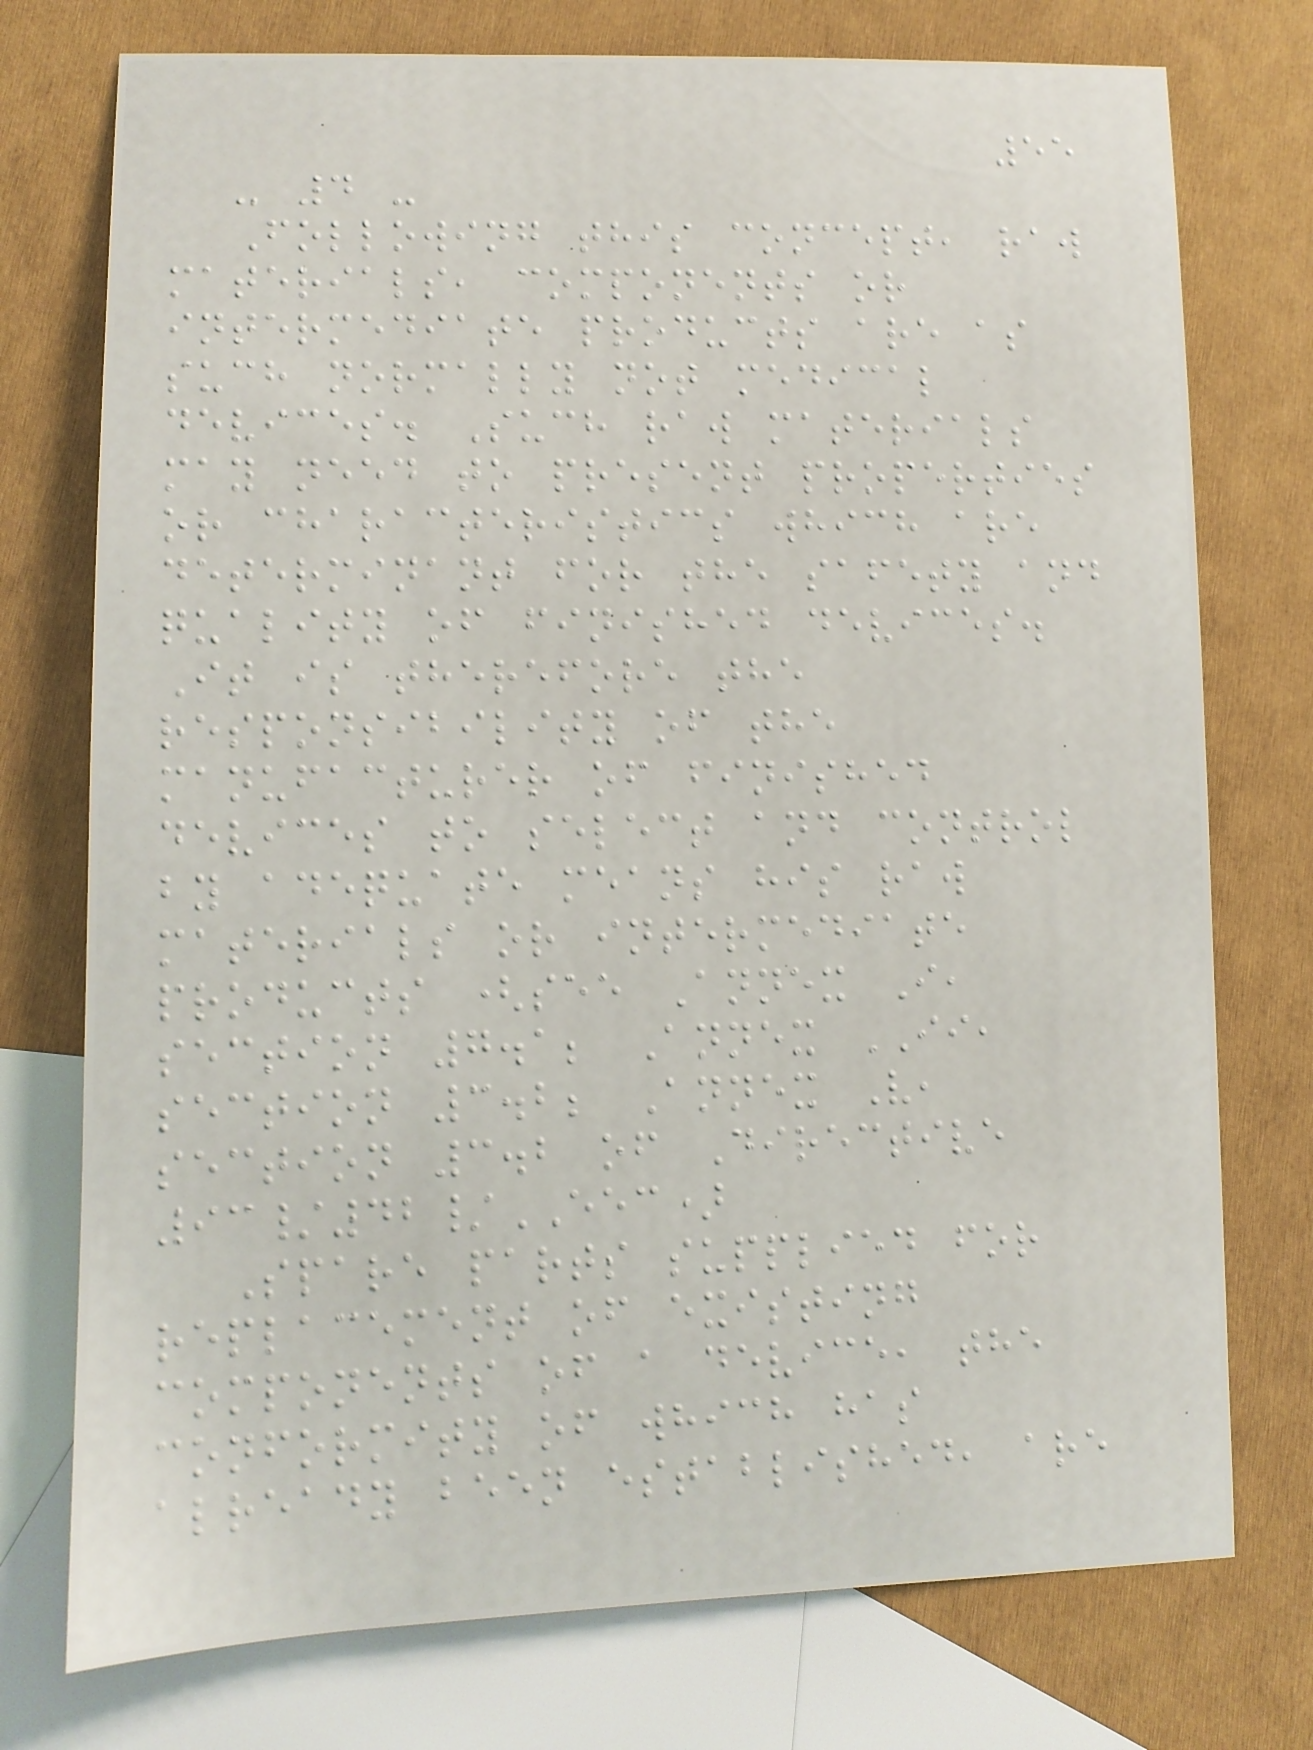55
- 4 -
Following this concept, raw
materials, components or
intermediate products are as
such normally not medical
devices. Such raw materials
may need to present properties
or characteristics which are
determinant for the safety and
quality of finished devices.
It is therefore the
responsibility of the
manufacturer of finished
devices to select and control
by adequate means his raw
materials or intermediate
products (see Annex I,
section 7.1; Annex II,
section 3.2; Annex V,
section 3.2 of Directive
93/42/EEC)
Spare parts supplied for
replacement of existing
components of a device, the
conformity of which has
already been established, are
